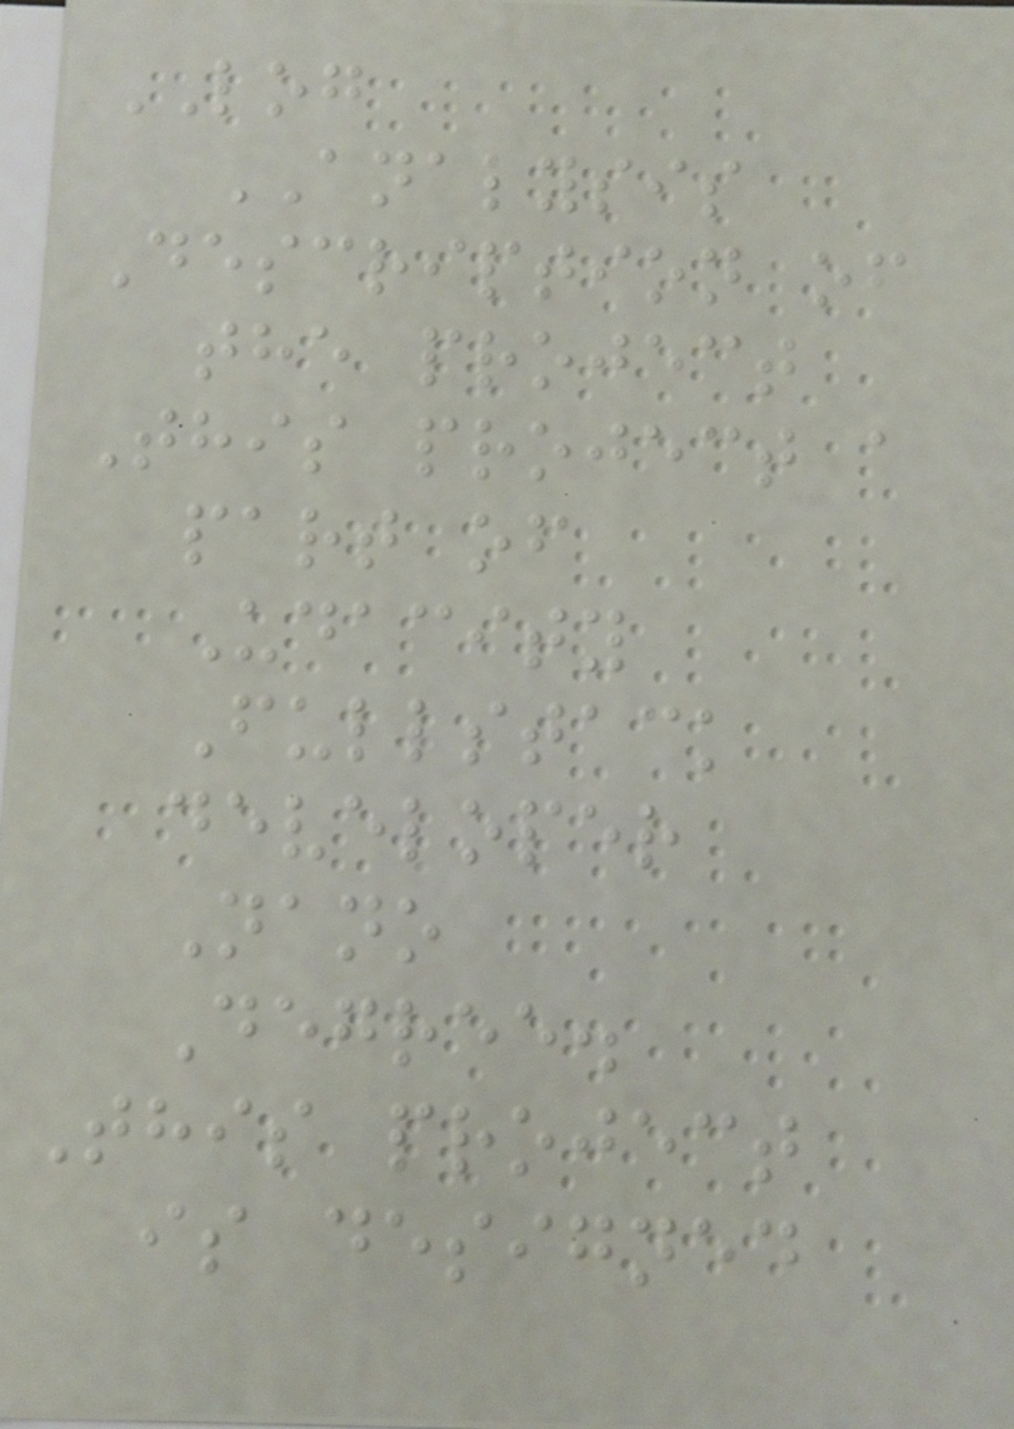LOG
ANALYSIS
Description of
the project
This project a
part of
Udacity
Fullstack
developer
Nano
Degree.
This project
is designed
